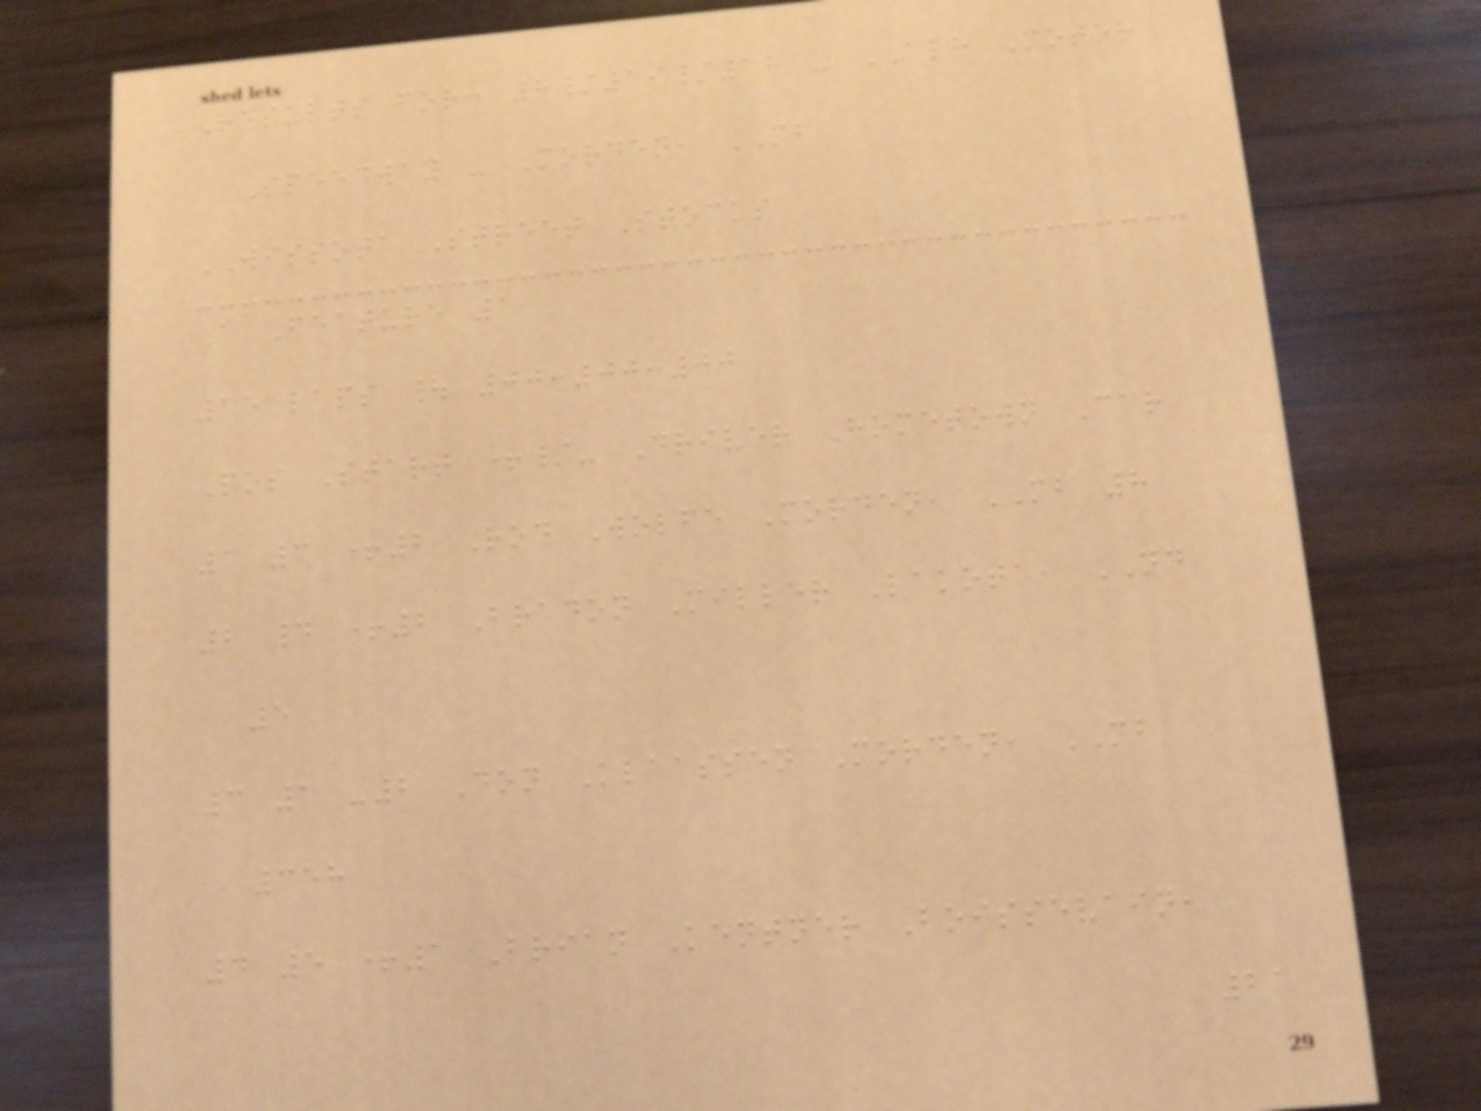Results for: 8/19/18 - ALH Motor
Speedway - Morden, MB
WISSOTA Street Stocks
A Feature 1
15 laps | 00:00:00
Pos Start +/- Driver Hometown Car
1 3 +2 Rod Wolfe Morden, MB 8
2 4 +2 Bradon Miller Lakota, ND
5
3 1 -2 Don Klaassen Morden, MB
358
4 5 +1 Brian Kentner Boissevain,
21
